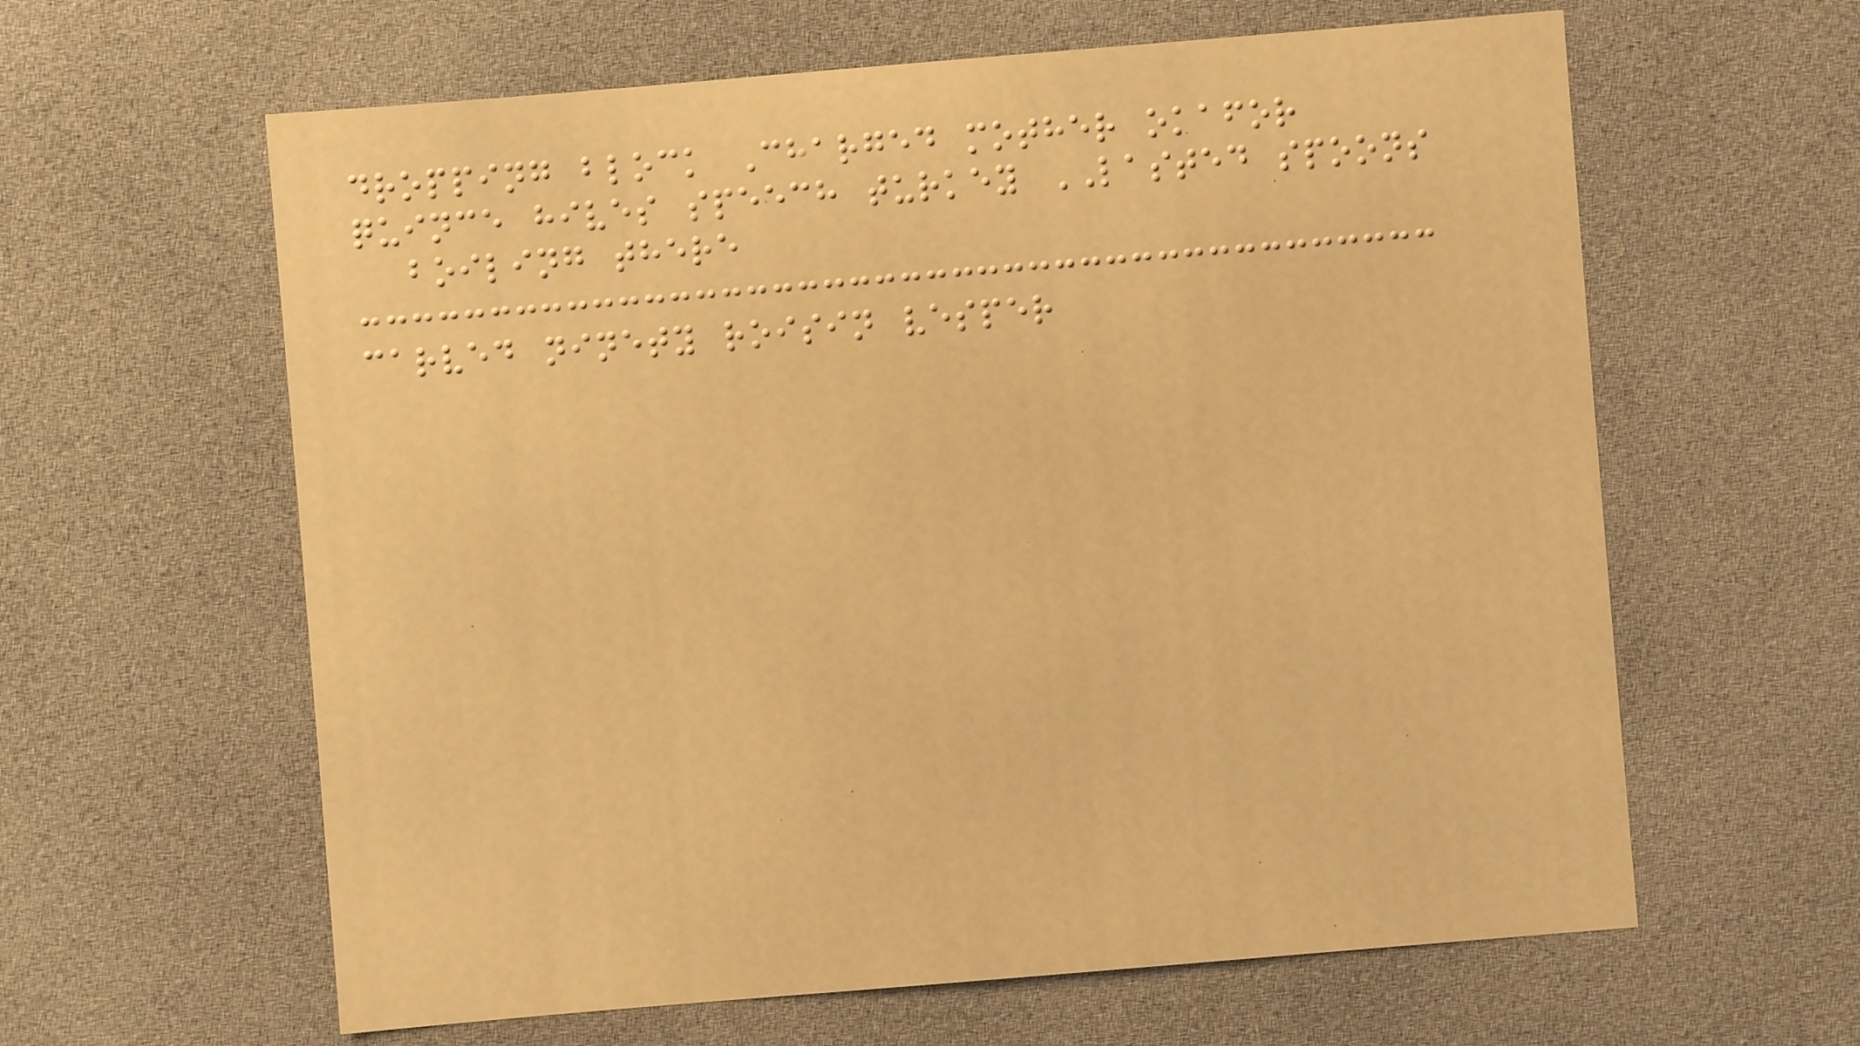dropping block Charged mother okafor
quince hives speech turkey LASTED spoons
boiling there
carved ninety roisin vesper
